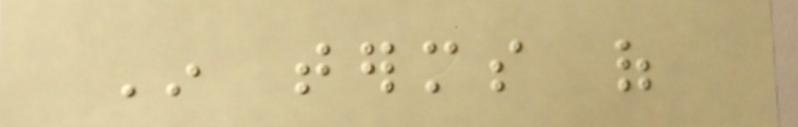In terms of
